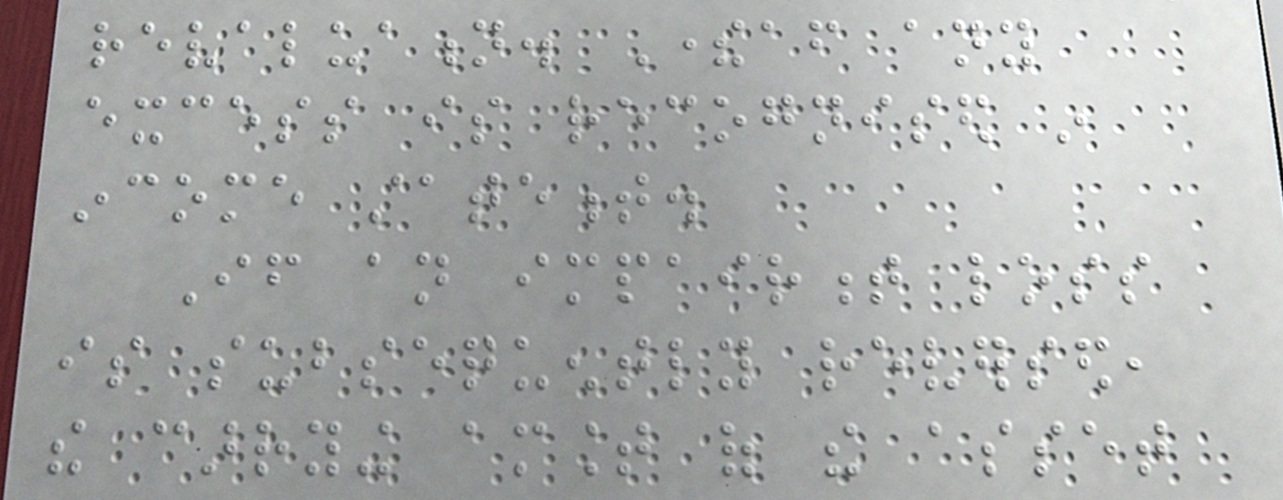revaluation. Thereafter any
excess is recognised in
income statement.
If an impairment loss
is subsequently reversed,
the carrying amount of the asset
